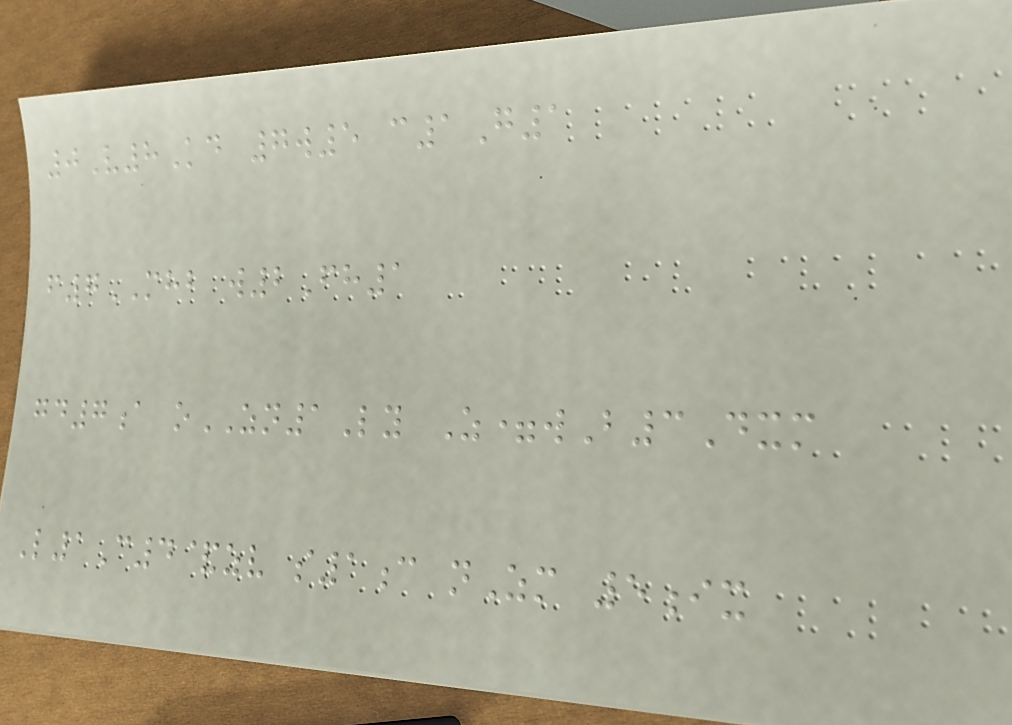0V8Kd 7w5 c1G1
f7MHB w2Fh1
gd7a oZN1Ly Z=wB3Dxm
L1C4&zv s1c nZm 5ix
